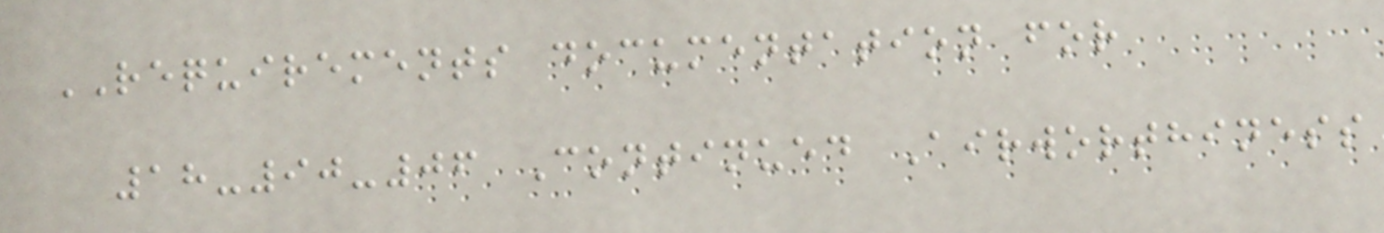REQUIREMENTS documentation for
18-90-06 Continued Airworthiness
